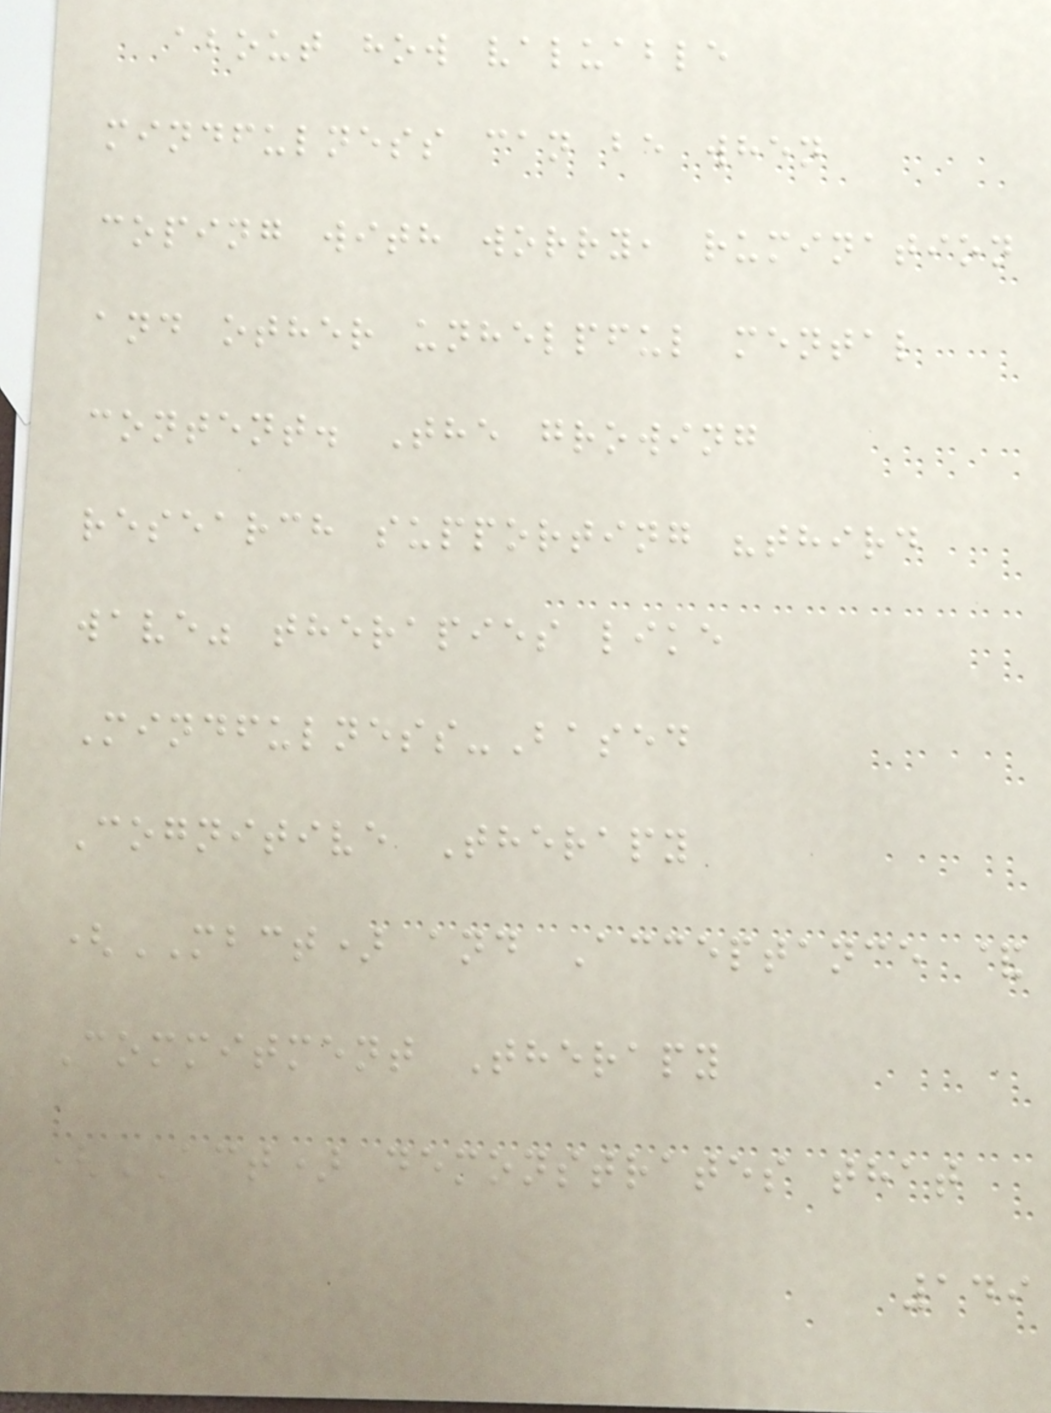about how valuable
mindfulness can be when
coping with worry, rumination
and other unhelpful mental
content. The growing
research supporting "third
wave" therapies like
Mindfulness-Based
Cognitive Therapy
(MBCT) and Acceptance &
Commitment Therapy
(ACT) demonstrates that
149
